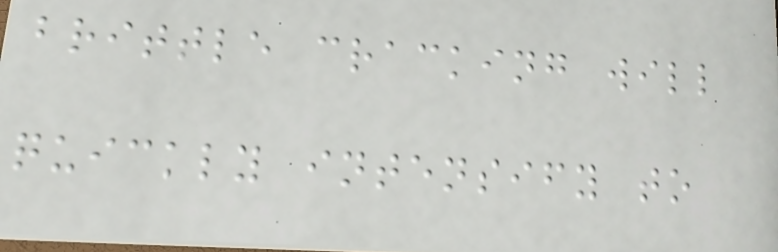brittle cracking will
quickly intensify to
